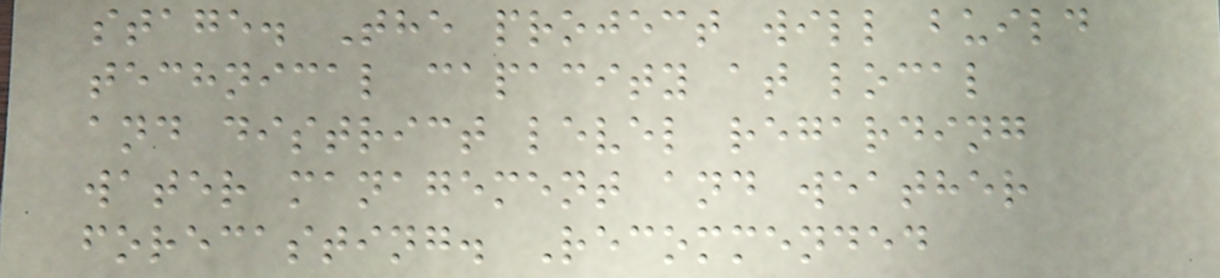stage. The project will build
technical capacity at local
and district level regarding
water management and weather
forecasting. Recommended
